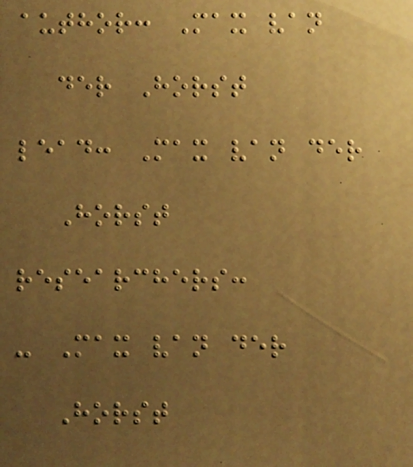author: Max van
der Horst
lead: Max van der
Horst
researchers:
- Max van der
Horst
